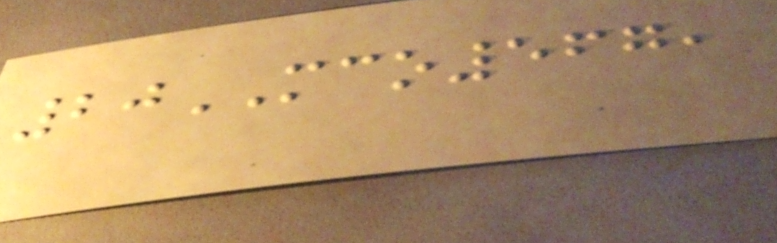20MCO567,
